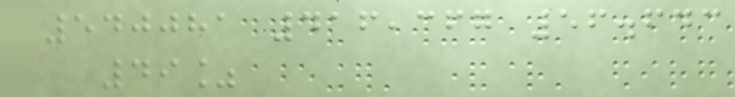540081 416,367 56.643
49%
